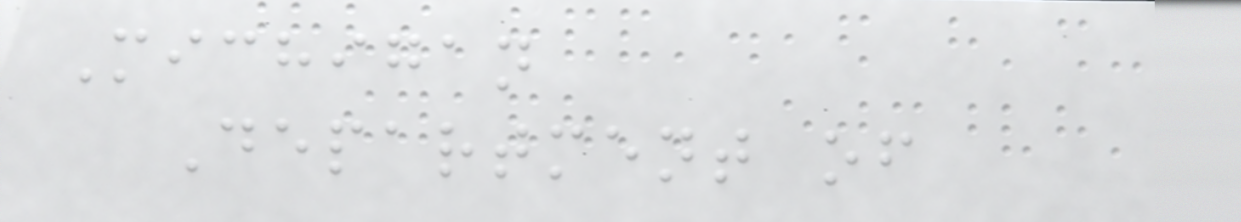Michigan
Department of
